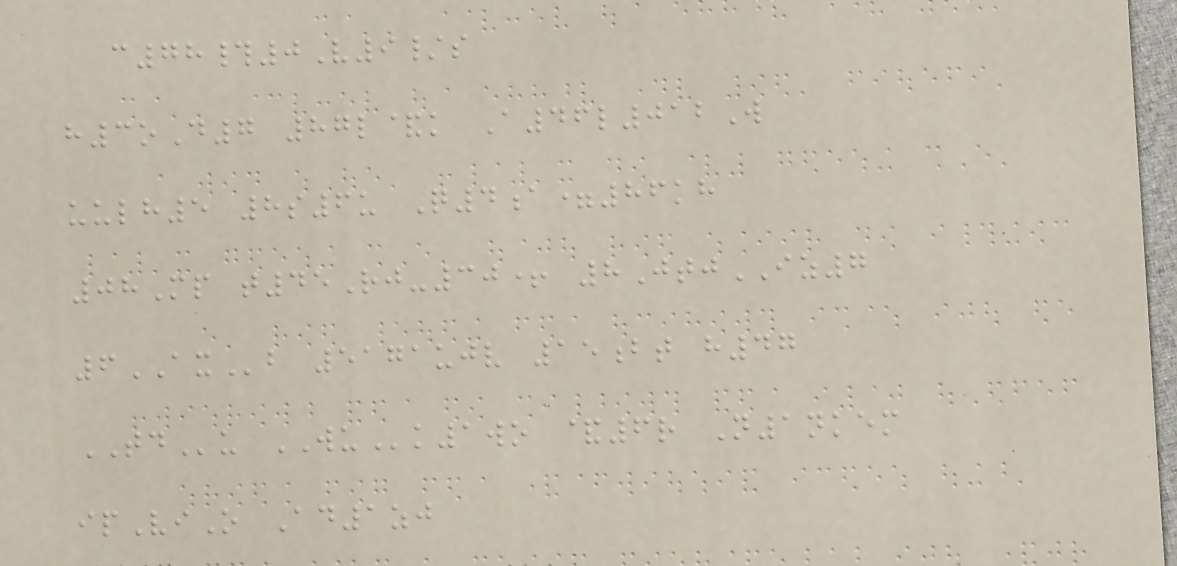c78#0V9/s
h3oD7 87l&k A46l012W
uulh5 8s6u Q4a=86kh
08Mp t45Rj-30+ 8JtjIZ7
6AXb 5171ujv 15bt h47
TDu WUk1wo &6r N1nkem
ipViO Ad1zj
